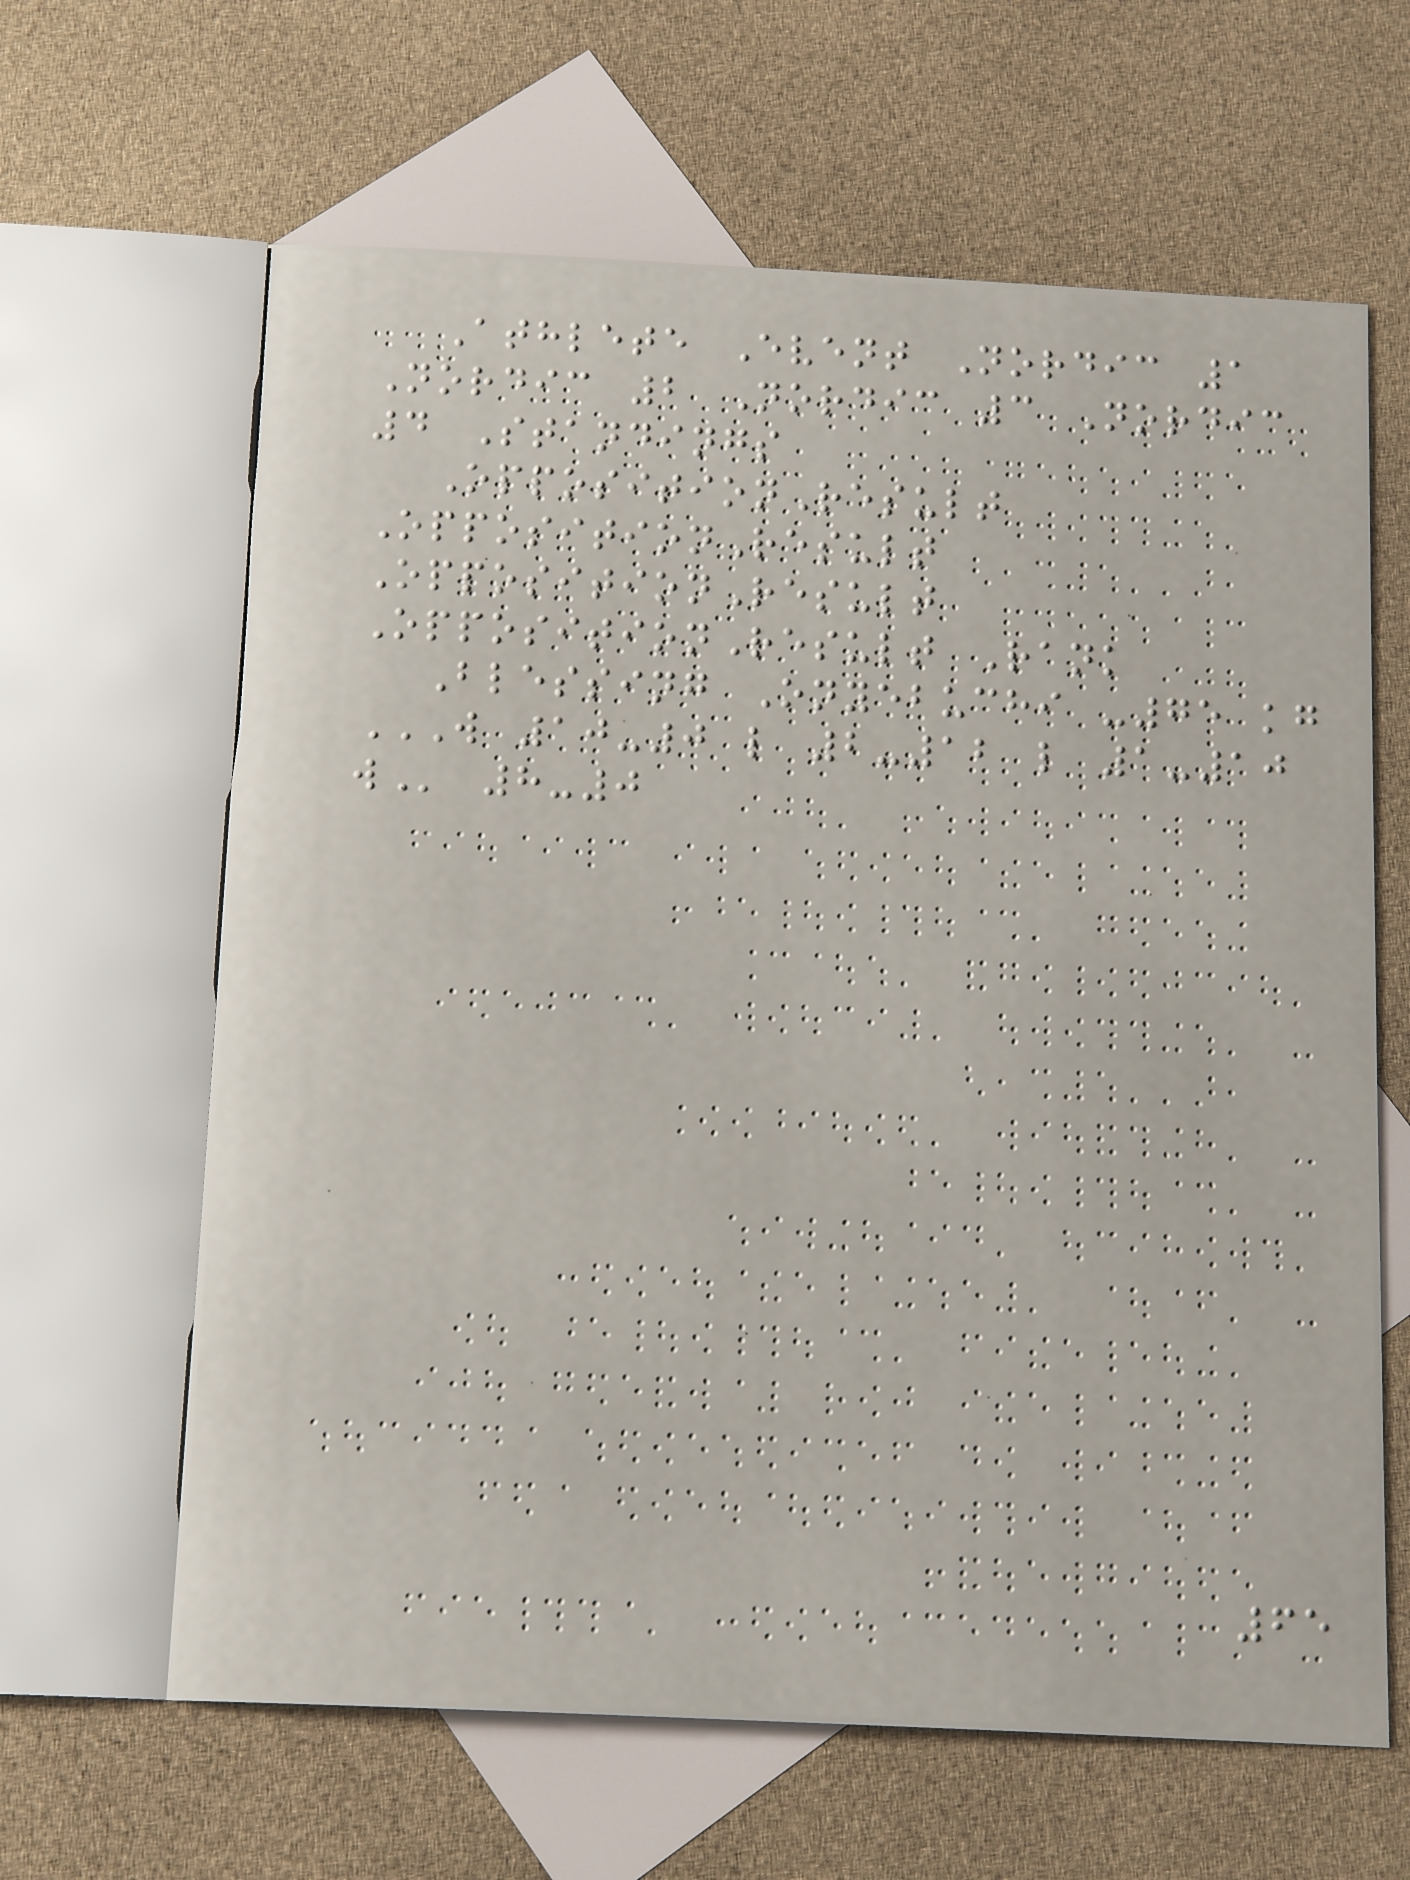Athlete Event Nordic 1
Nordic 2 Nordic 3 Nordic
4 Standings
OppositionResult
OppositionResult
OppositionResult
OppositionResult Rank
Blessing Onyebuchi -75 kg
W 10-0 L 2-12 L 1-10
W 8-0
65
